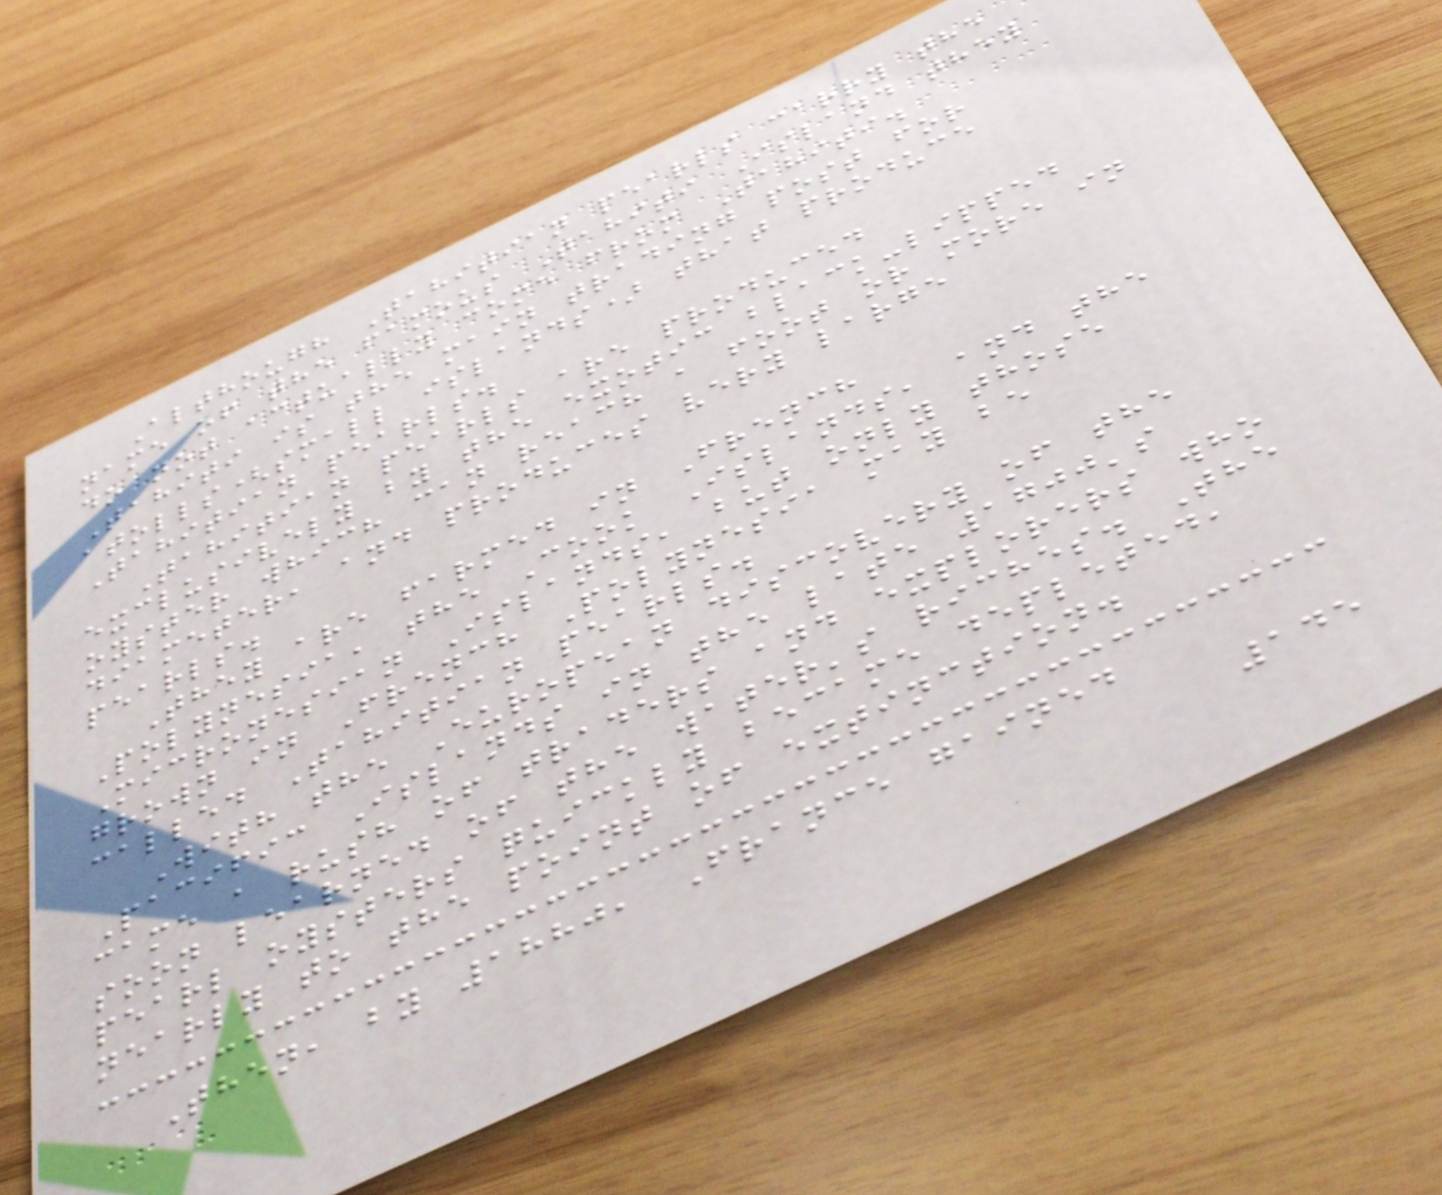Although Tahitian pearls carry the
name of the famous Tahiti Island they
do not actually come from Tahiti.
Tahiti is the main trading post for
atolls(small islands) that produce
Tahitian pearls.
Tahitian pearls are produced
exclusively by the exotic black-lipped
oyster which can reach a foot or more in
diameter, and produces very large
pearls.
They are farmed in French
Polynesia, the Cook Islands, and the
Micronesian Islands, but only those
grown in French Polynesia may be
called Tahitian pearls.
With the European discovery of the
Pacific Islands in the late 1700's
came a rush of traders and explorers who
soon learned of the water's riches. The
pearl oysters quickly became depleted,
nearly to the point of extinction.
Then, by 1880, France gained
145
